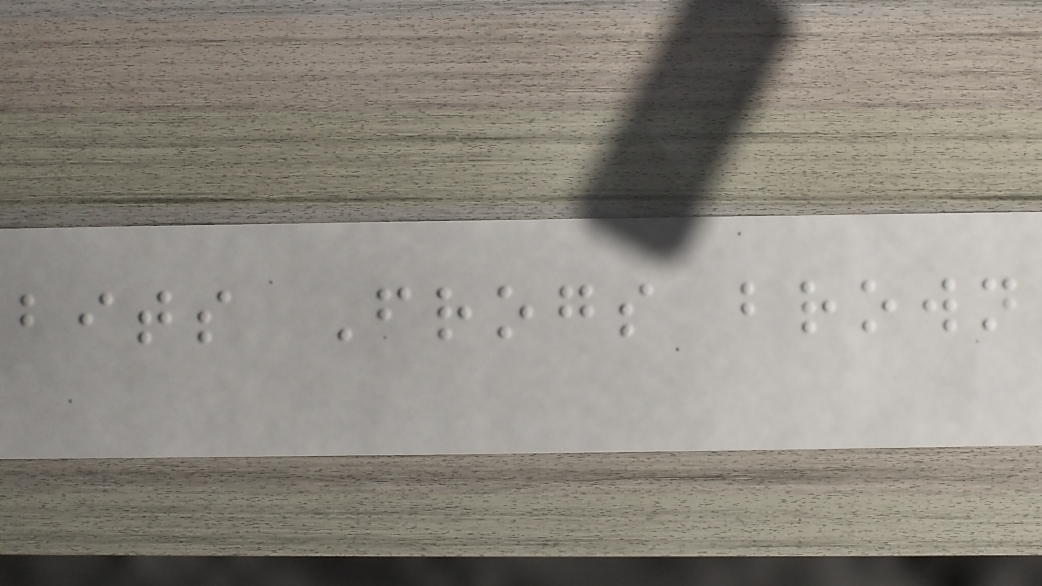bits Frogs brown
